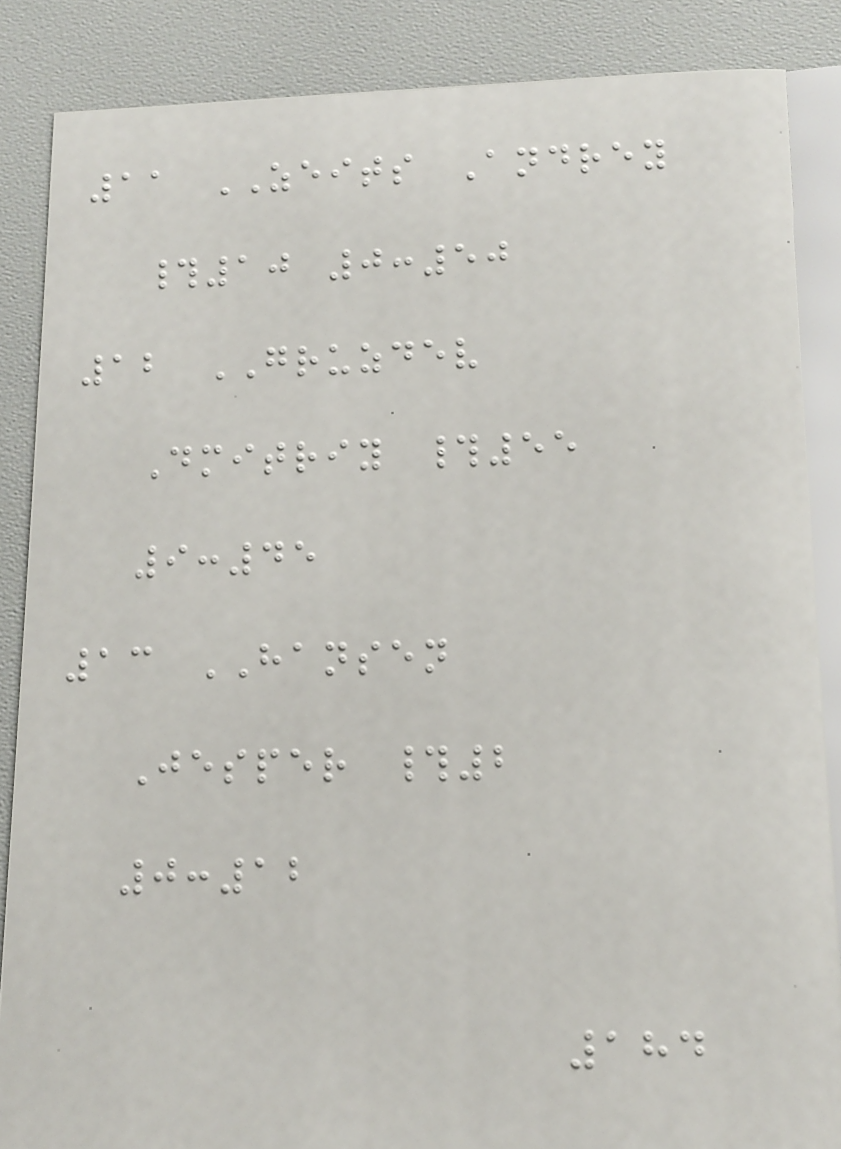11 ZEITS Andrey
#10 0:50
12 GRUZDEV
Dmitriy #55
9:45
13 HANSEN
Jesper #2
0:12
184
